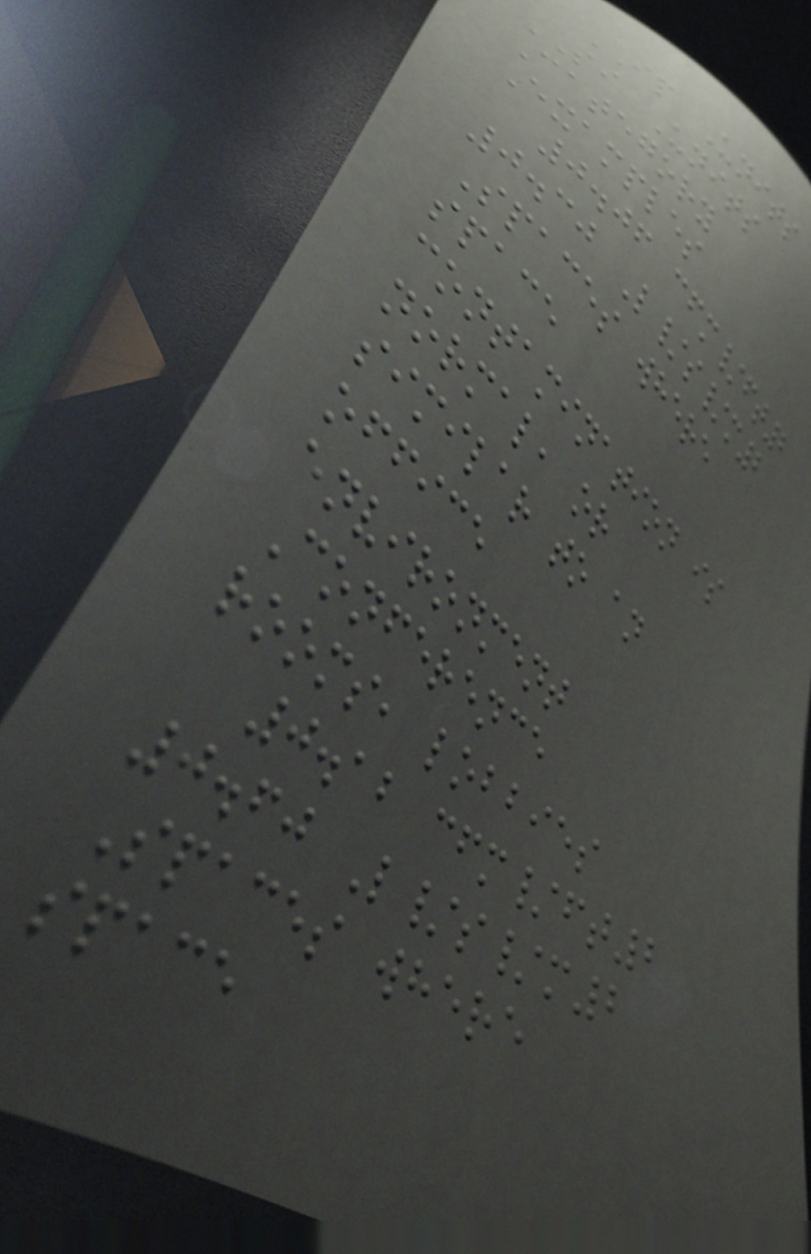IP Units
SI Units
Category
Examples
0.06 cfm/ft2
0.30 L/s/m2
Spaces where
space
contamination is
normal, or
similar to an
office
environment
Conference
rooms, lobbies
0.12 cfm/ft2
0.60 L/s/m2
Spaces where
space
